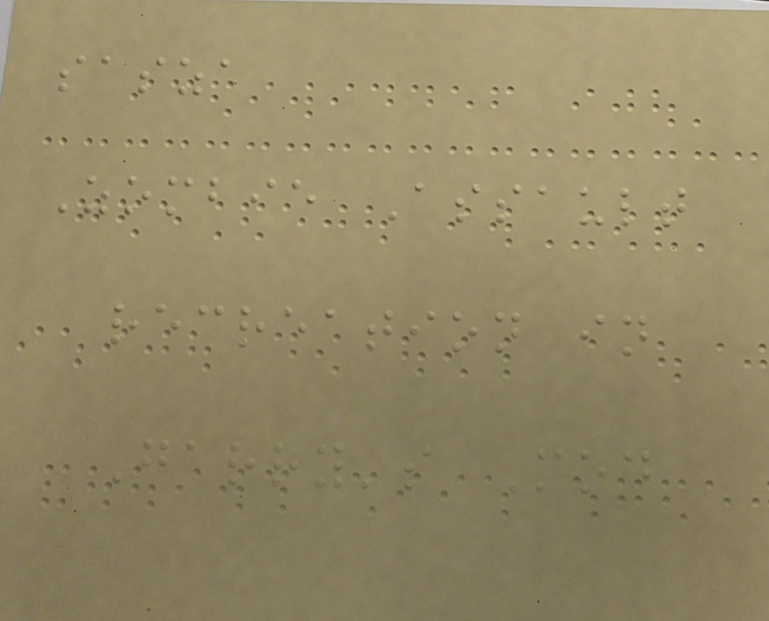sasza
Zombie Assault
recreation in
Garry's Mod
